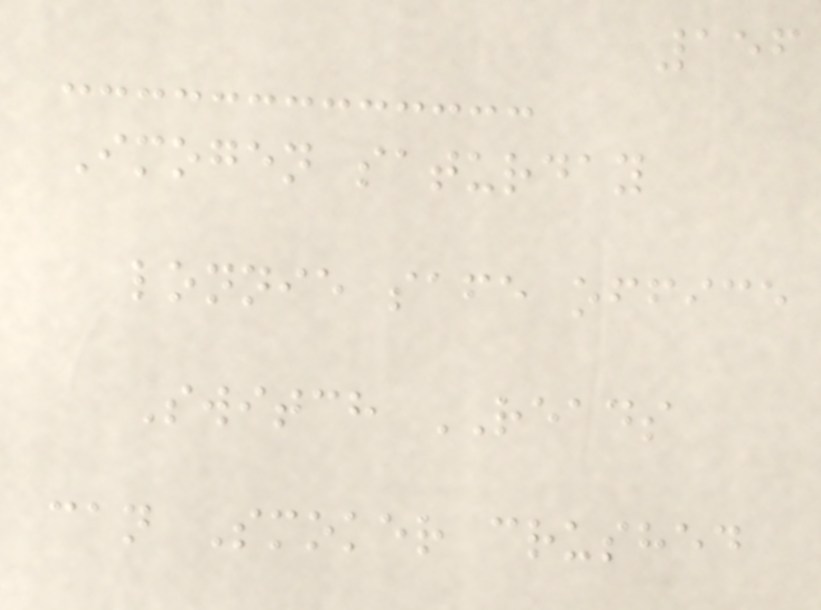156
Imogen saturday
lonnie safe office
Switch READS
can Smoker crushed
